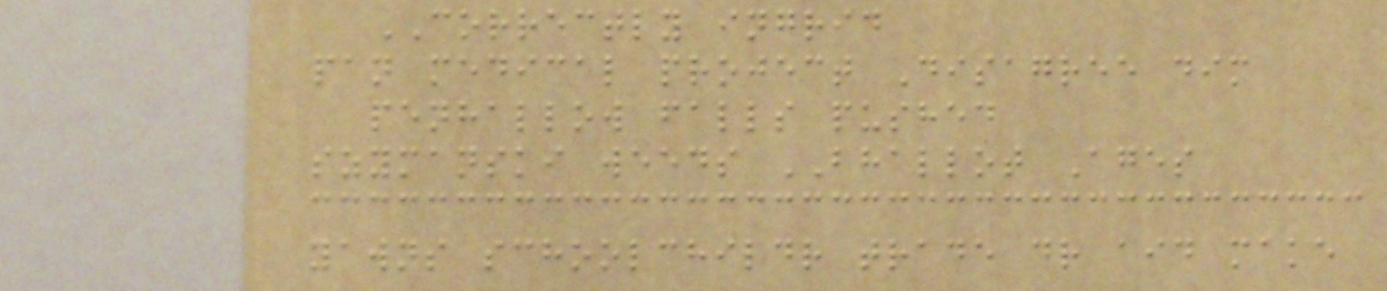CORRECTLY ingrid
pan medical project Disagree dim
penhallow falls pushed
szymanski weeds BHALLOT Ages
yawns schoolchildr trade dr aid make
